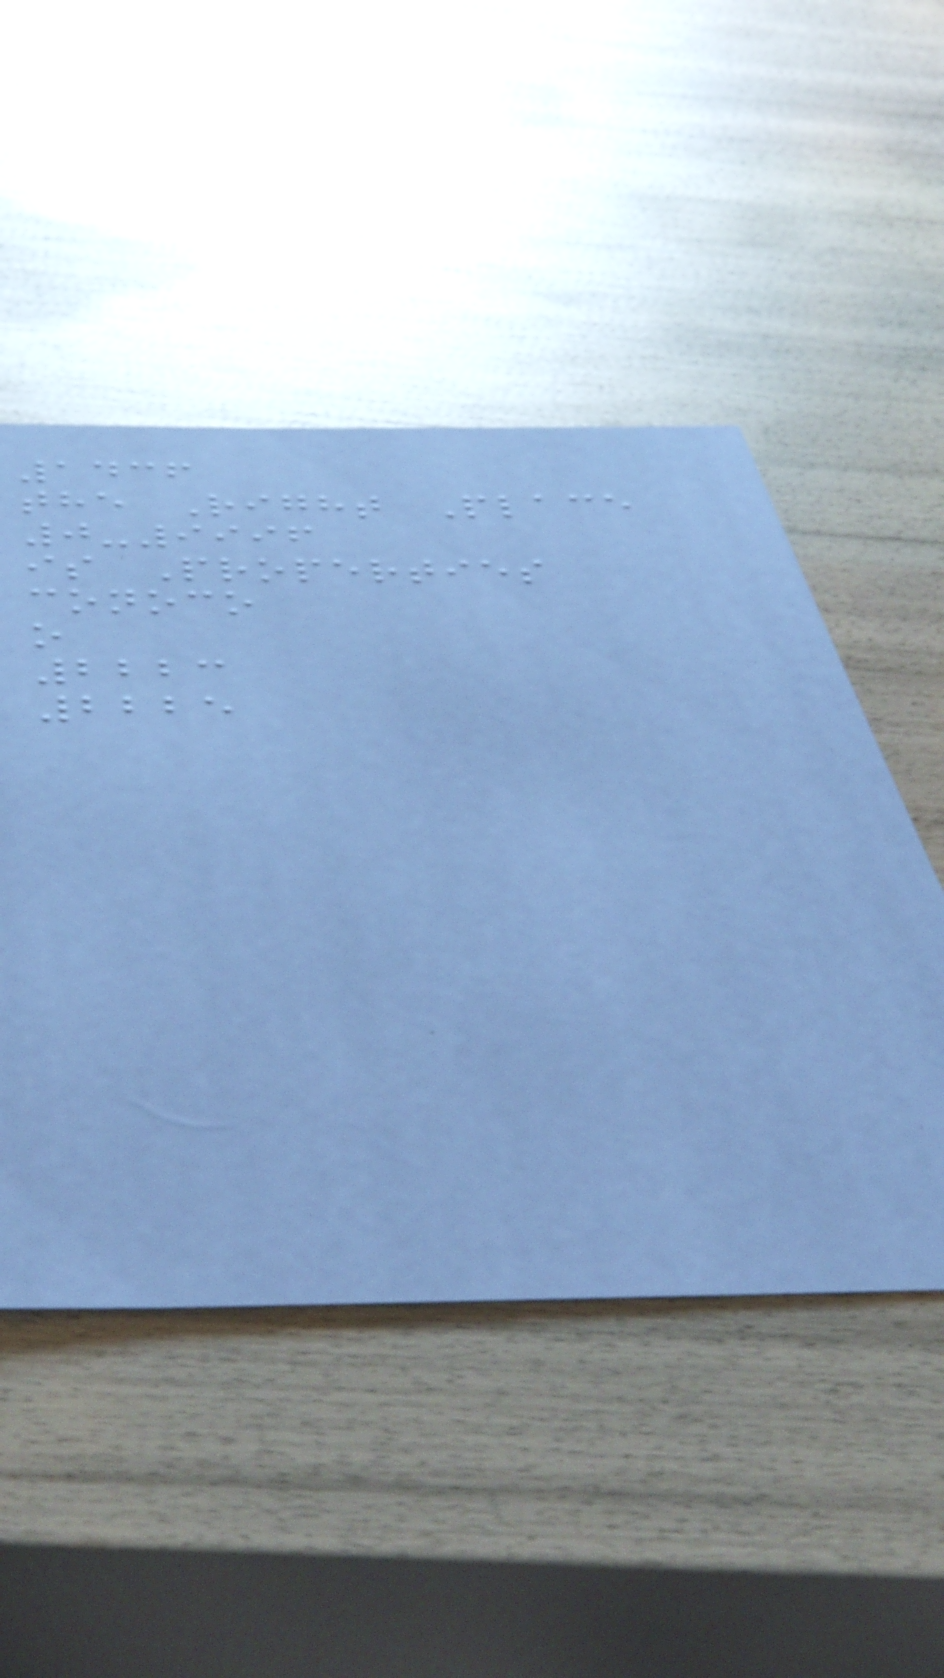1436
the Right Place
0-9996
is Properties
conoco
o
2223
2225
